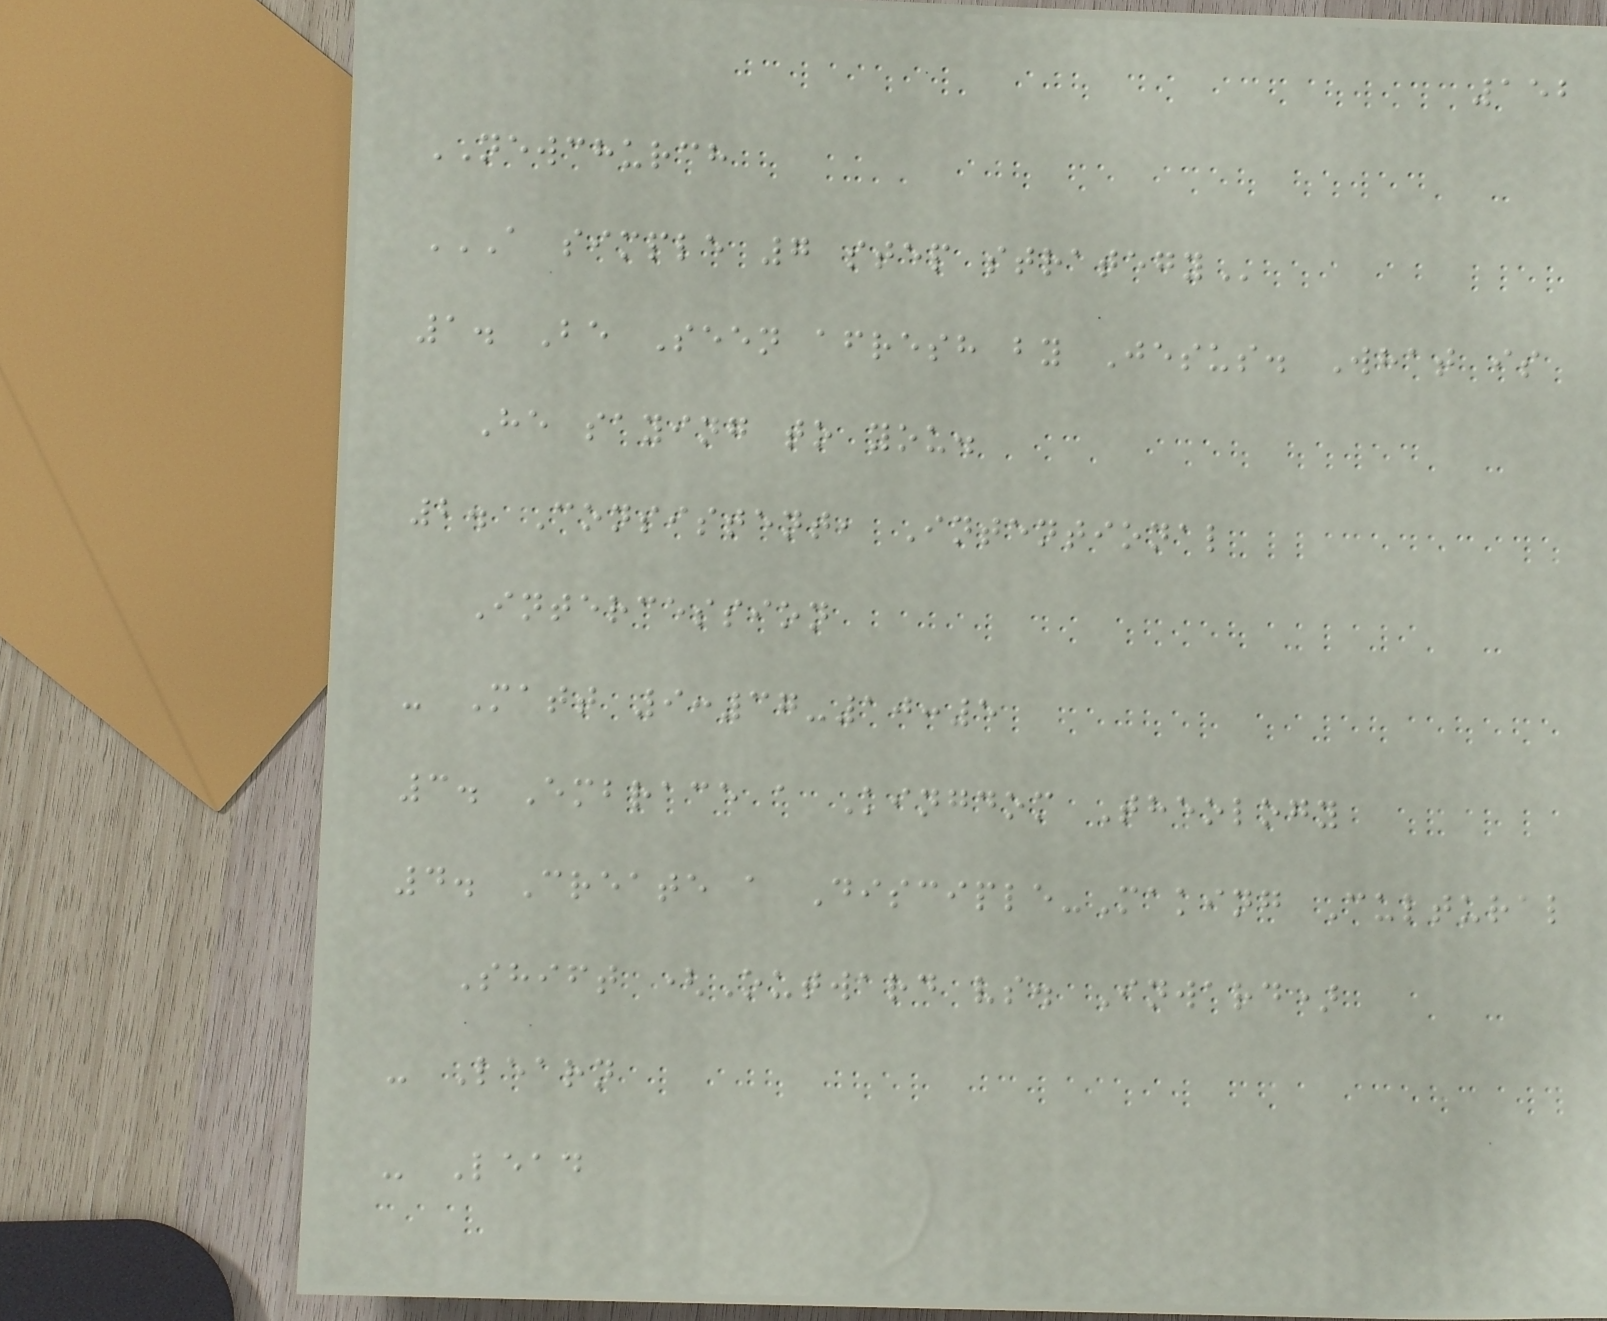152
NEWCHURCH
A SIMPLE 7 STEP STRATEGY
1. Be Seen afresh by Jesus. What is
He saying to you.
2. Consistent, Intentional
Intercession
- Matt 9:37-10:5
3. Embrace a Kingdom Theology
4. Create a Disciple-Making Cultural
Shift (Outward vs. Inward)
- Learn
- Lead
